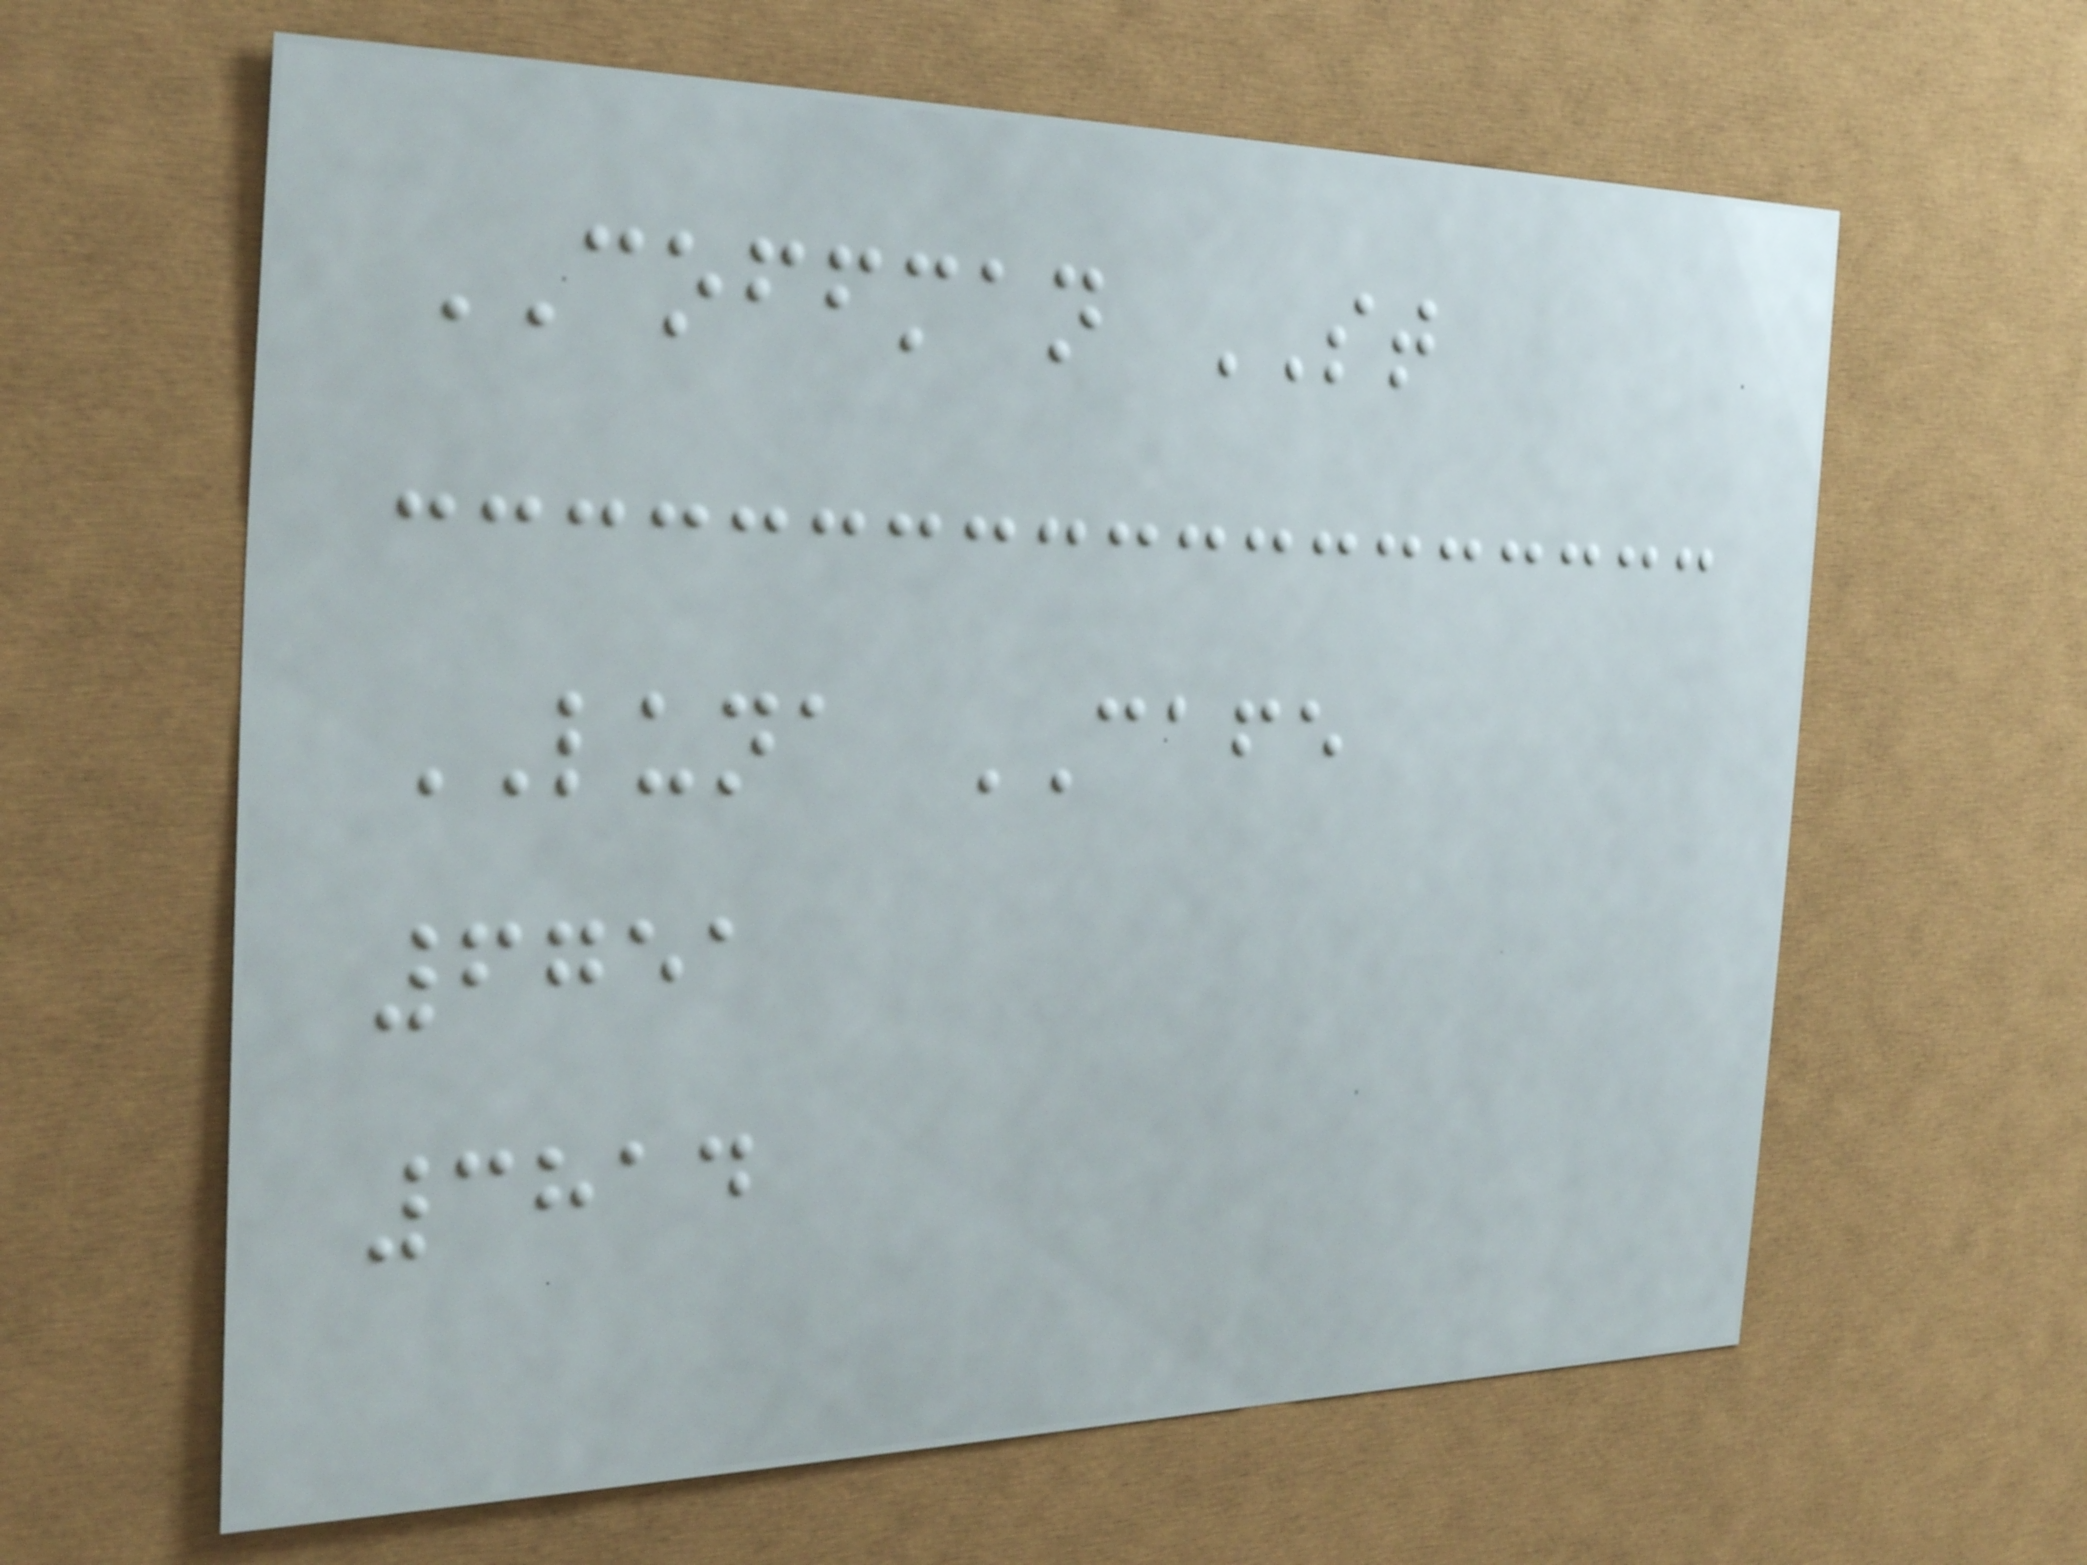COFFMAN ST
LUNA CAFE
6751
3814
